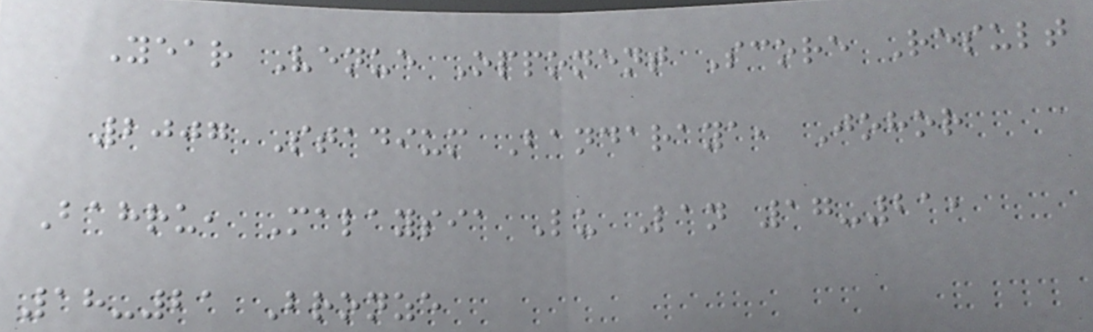Year Venue Opponent Score Result
2007 Stadium Bandaraya, Johor
Bahru, Malaysia Lu Lan 17-21,
18-21 Bronze
